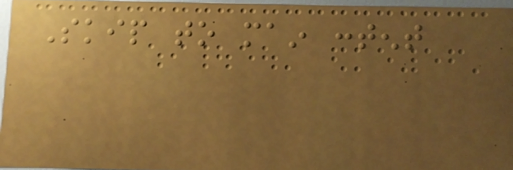Skip to main content
